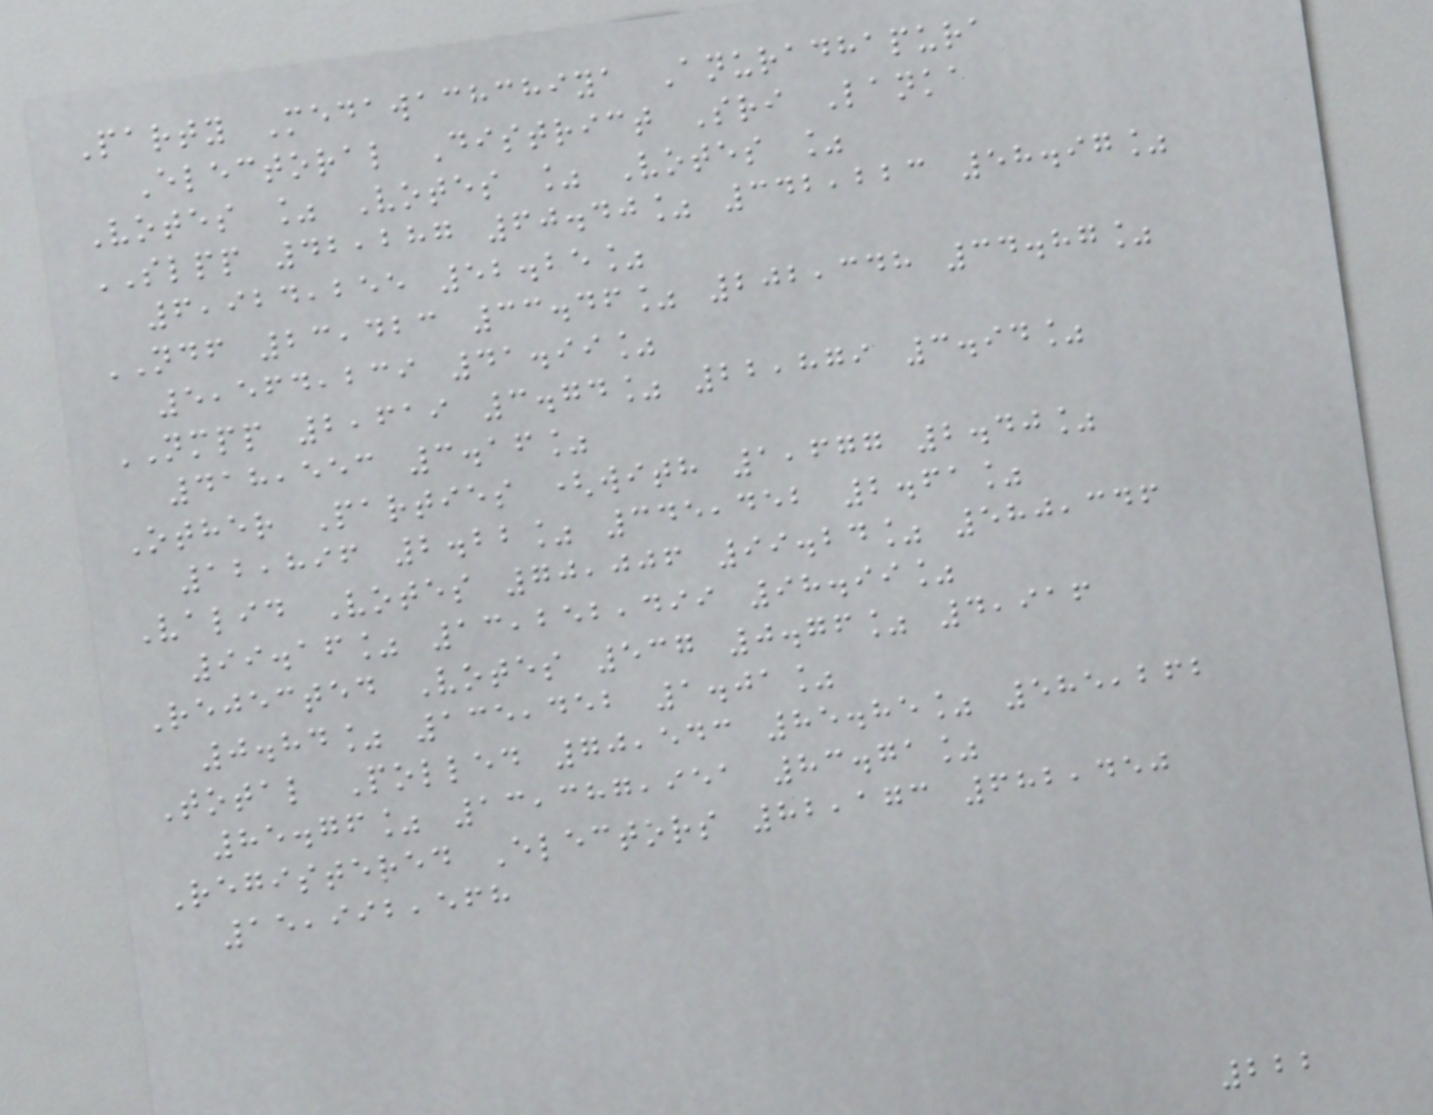Party Medawachchiya Anuradhapura
Electoral District Sri Lanka
Votes % Votes % Votes %
SLPP 42,287 60.40% 342,223 58.97%
6,924,255 52.25%
NDF 23,423 33.46% 202,348 34.87%
5,564,239 41.99%
NMPP 2,619 3.74% 22,879 3.94%
418,553 3.16%
Other Parties (with 1,677 2.40%
12,896 2.22% 345,452 2.61%
Valid Votes 70,006 99.24% 580,346
99.16% 13,252,499 98.99%
Rejected Votes 537 0.76% 4,916
0.84% 135,452 1.01%
Total Polled 70,543 85.85% 585,262
85.76% 13,387,951 83.71%
Registered Electors 82,173 682,450
15,992,568
222
